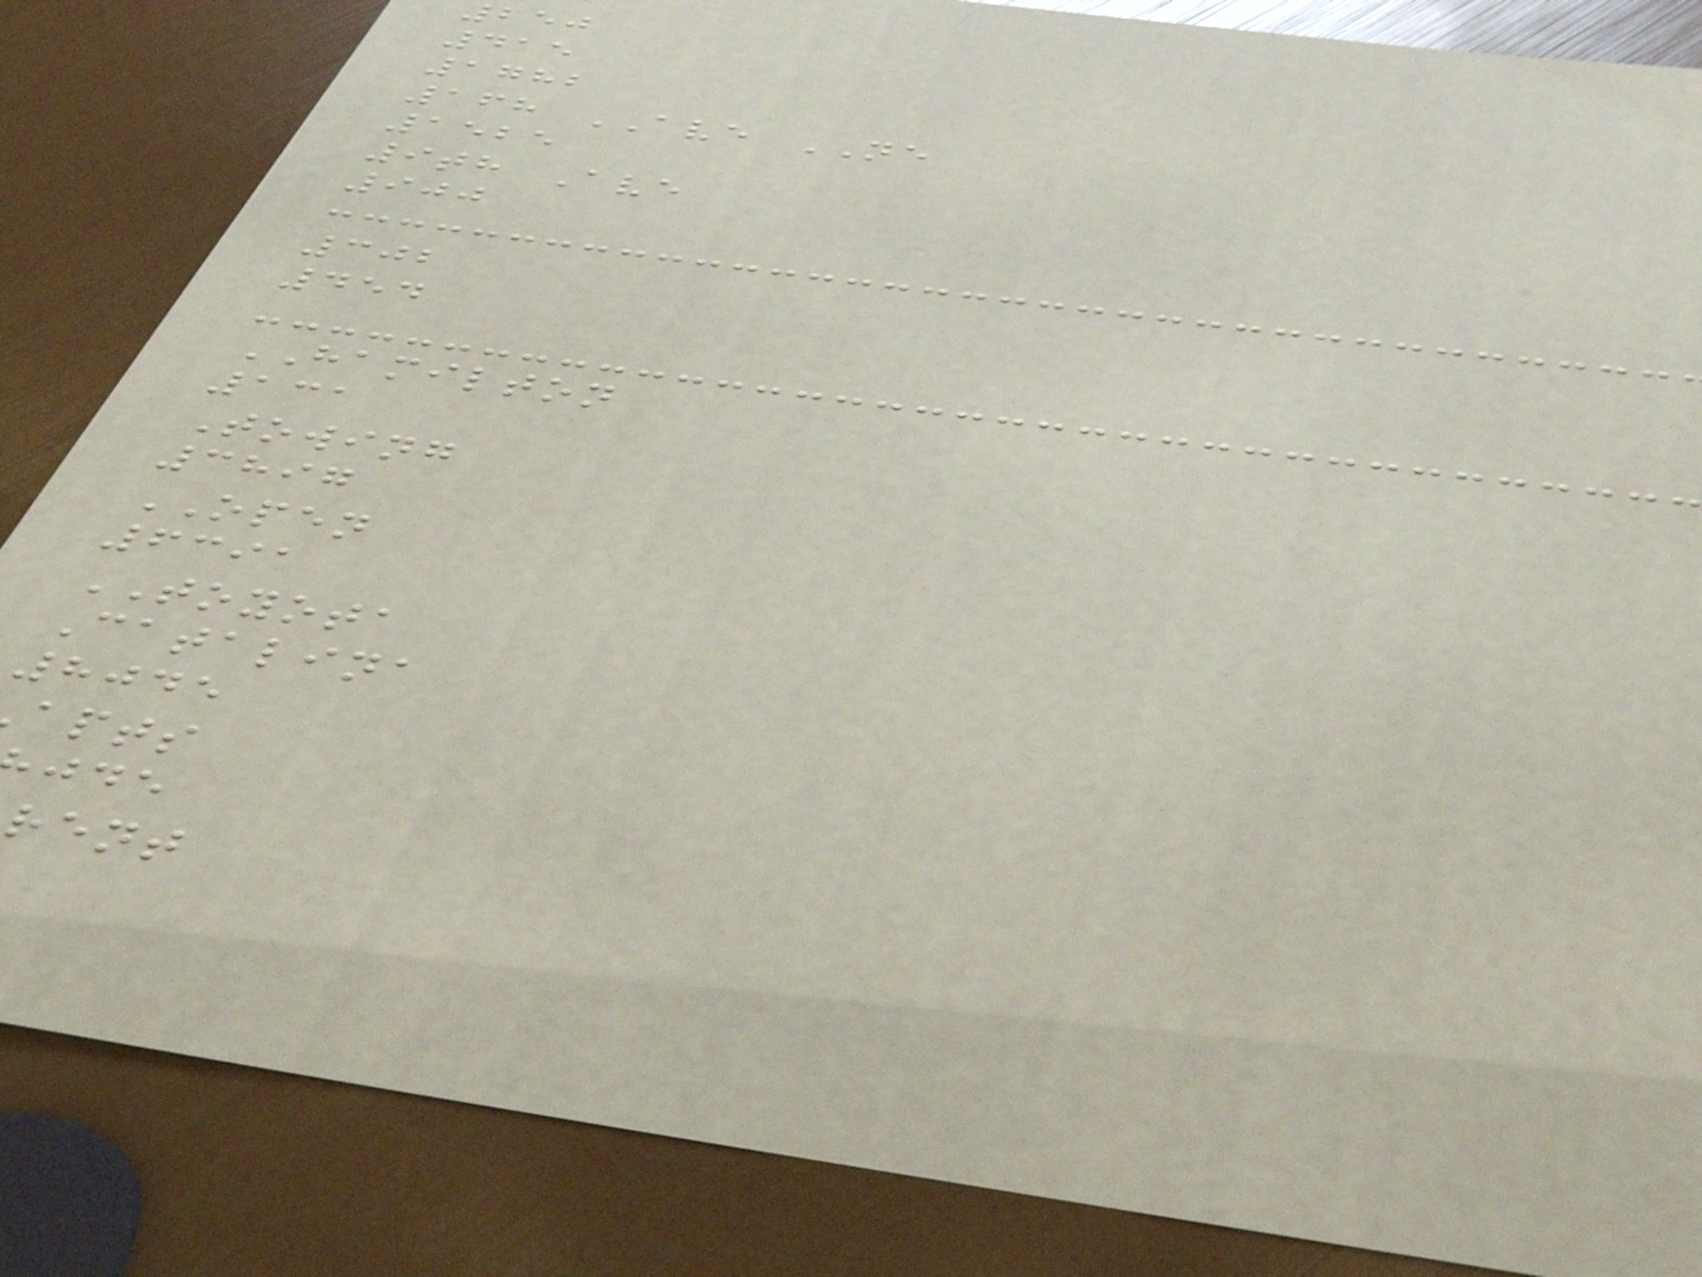415
1782
168 AVE NE
1525
9th Ave
900
302
454
HAMILTON
131
Towing
3897
OPEN
6391
TOYOTA
Catalina
8045
apts
rent
